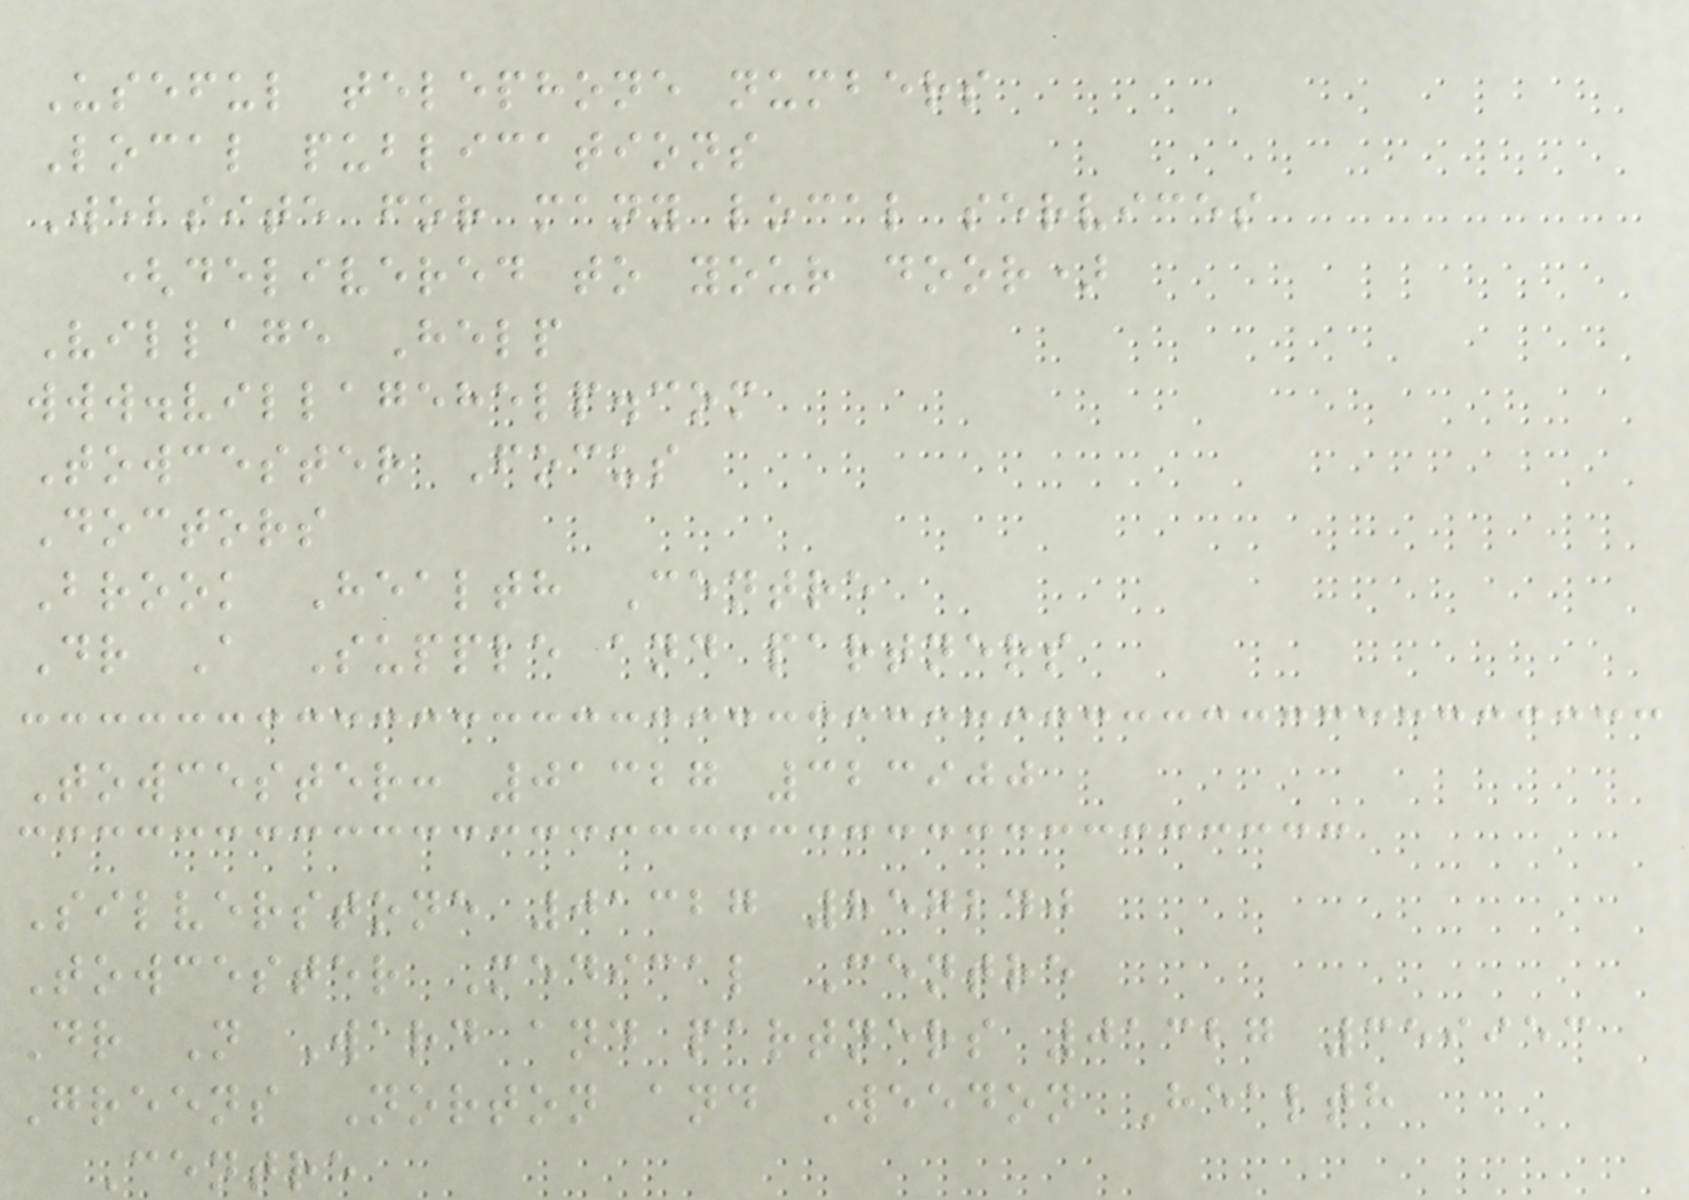Useful telephone numbers
Local publications
Website for many local services
(delivered to your door)
Village Help
www.villagehelp.com
Towcester Focus
Doctors
Brook Health Centre
Dr A Supple and partners
Towcester: 01327 323900
Silverstone 01327 857240
Towcester Medical Centre
Dr N Ward and partners 01327 359953
Greens Norton and Weedon Health
Centre
